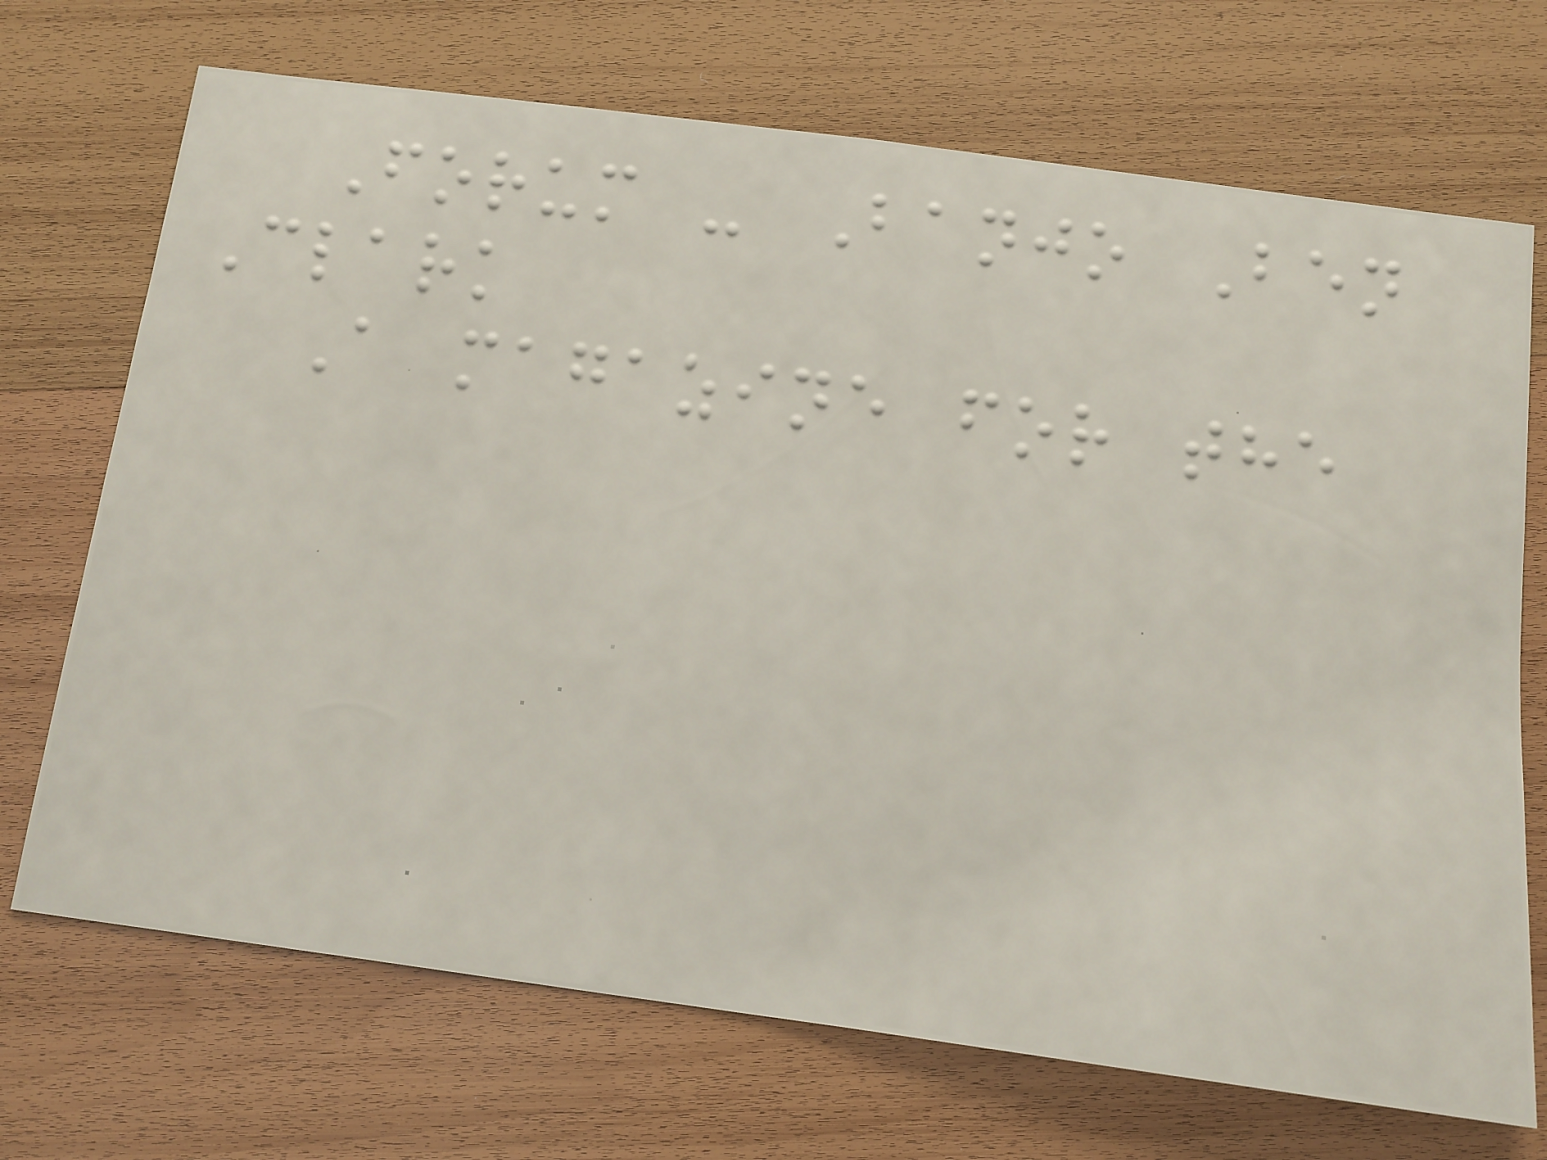Forum - Banjo Ben
Clark
A magazine for the
